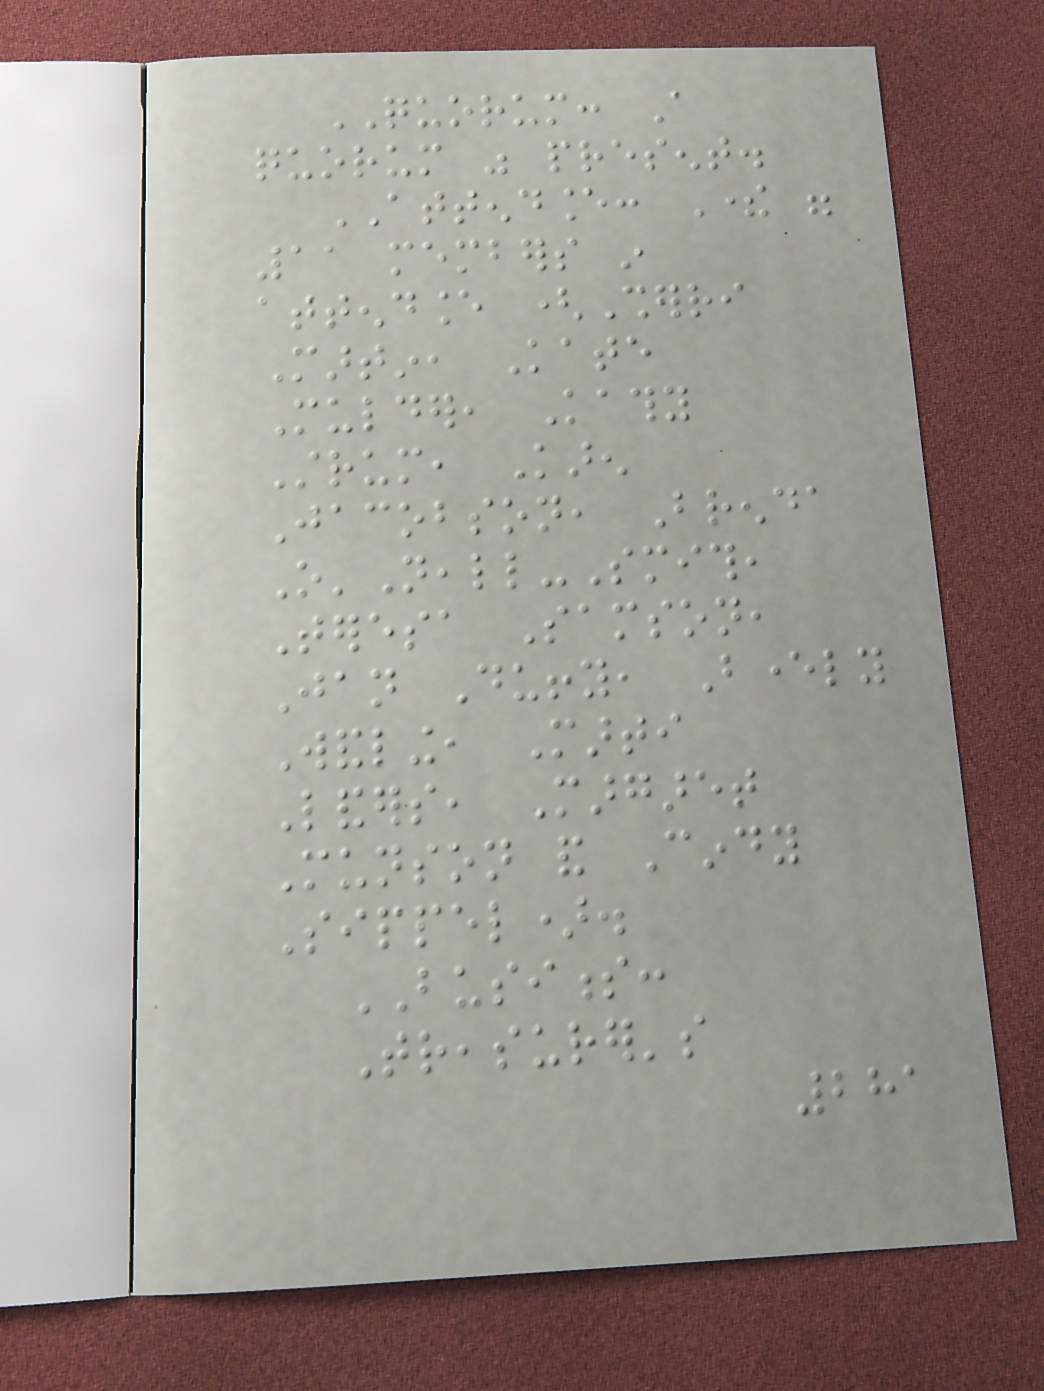QUORUM: A
quorum was present.
ATTENDANCE: There were
11 members in
attendance (Sherri
Martin, Kate
Mulder, Kathy
Strum, Karen
Jacobson, Brenda
O'Neall-Smith,
Teresa Samson,
Jan Duffy, Beverly
Wandling, Marti
Landers, Margaret
Munson and Cindy
Sippel).
BUSINESS:
Treasurer's
281
